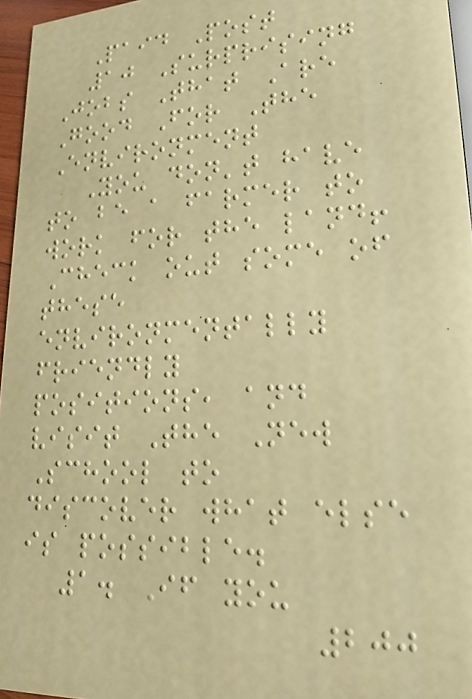Paid Post
10 Surprising
Jobs That Are
Good For The
Environment
You don't have
to be a farmer to
work for the land!
Check out some of
these
environmentally
friendly
positions, and
visit The New
School to
discover what else
is possible.
1. If you
200
